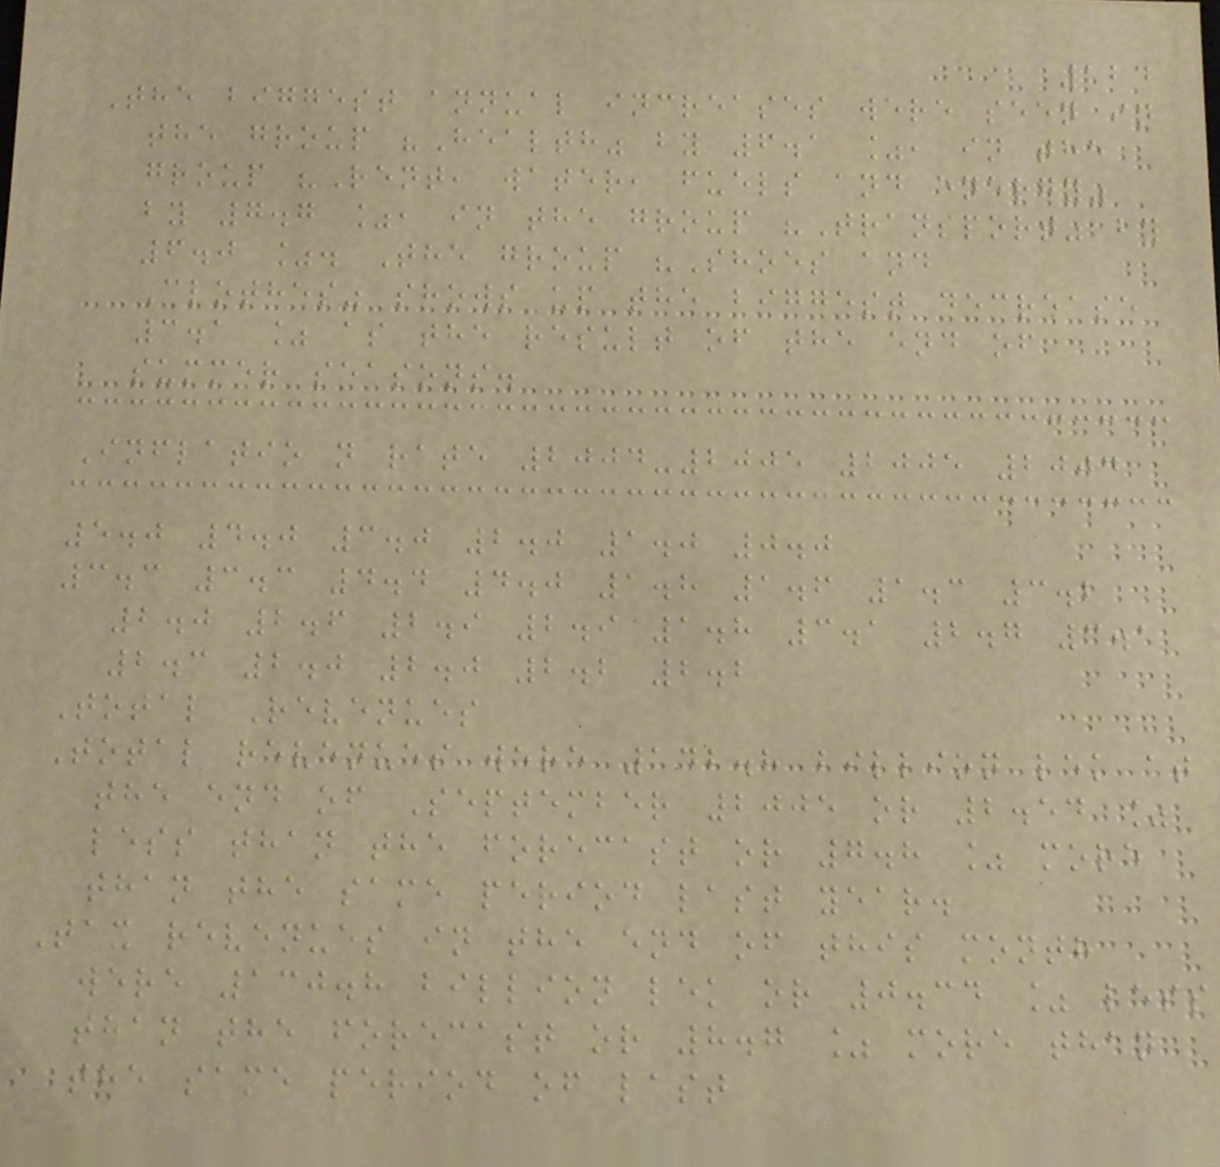124
The biggest annual increases were seen in
the group "Health" by 6.1 %, in the
group "Rent, water, fuels and energy"
by 7.7 %, in the group "Transport" by
6.0 %. The group "Shoes and
Clothes" shows up the biggest decrease
3.1 % as the result of the end of
summer seasons.
Inflatio n rate 2004-2005 2005 2004
5.0 4.0 3.0 2.0 1.0 0.0
3.3 3.3 4.4 4.0 1.8 1.6 1.3 3.2
2.0 2.6 2.9 2.9 1.8 3.1 2.7 3.1
2.3 2.0 2.0 2.2 2.2
Total Revenues
Total revenues were 142.8 billion lek at
the end of September 2005 or 2.54 %
less than the forecast or 7.8 % more
than the same period last year.
Tax revenues in the end of this month
were 130.8 billion lek or 0.34 % less
than the forecast or 8.7 % more than
the same period of last
